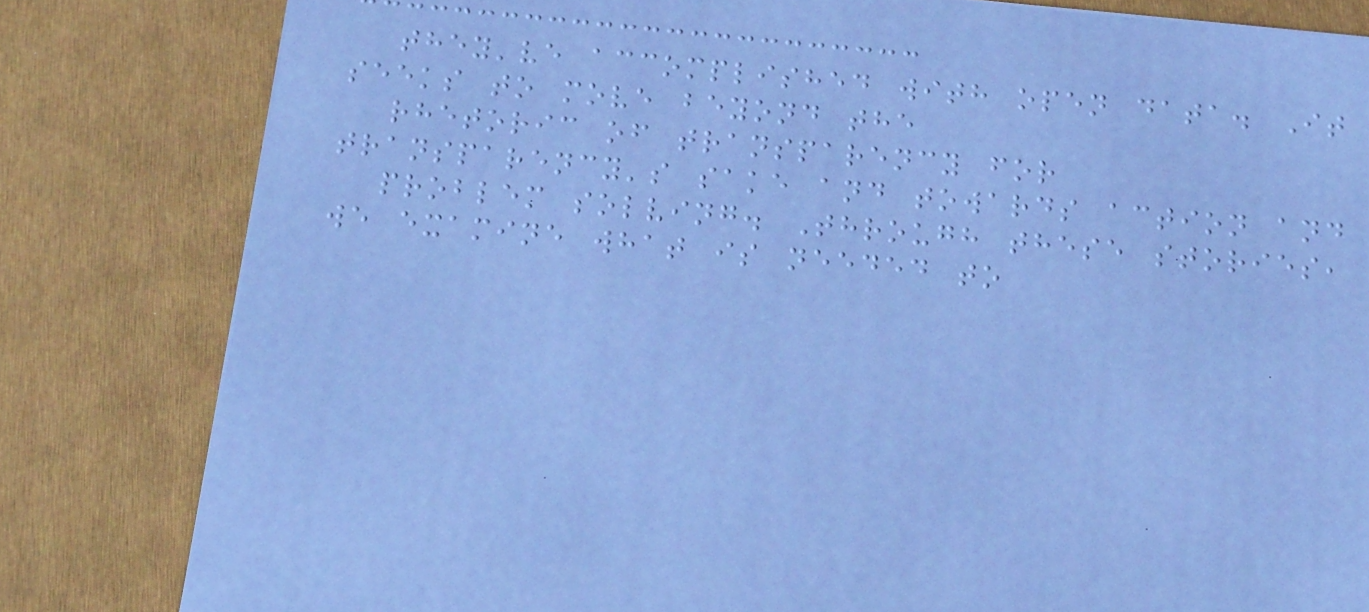they've accomplished with open data. It
seeks to move beyond the
rhetoric of transparency for
transparency's sake and towards action and
problem solving. Through these stories,
we examine what is needed to
